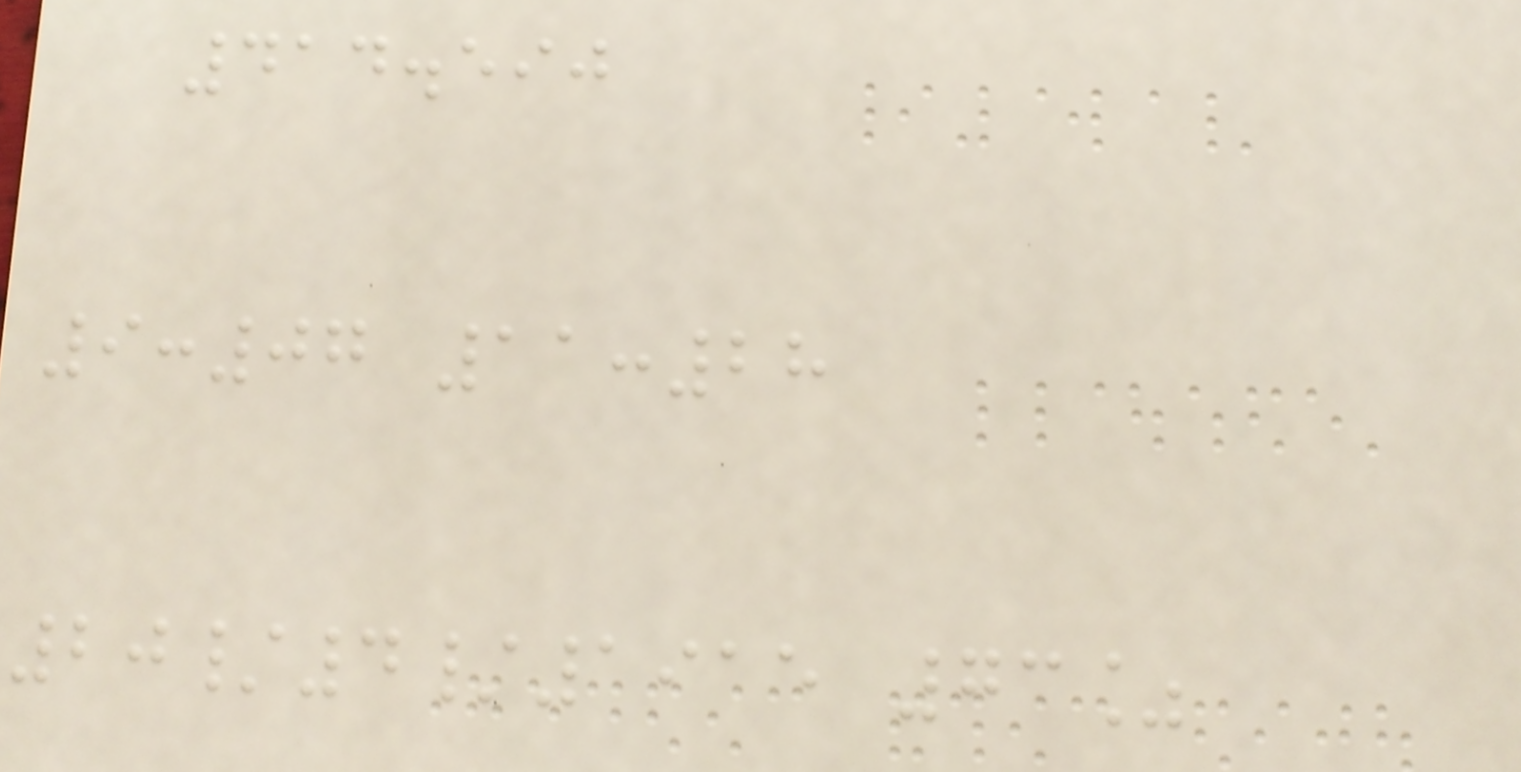414.590
9:07 11:28
20/4/1915 73%
